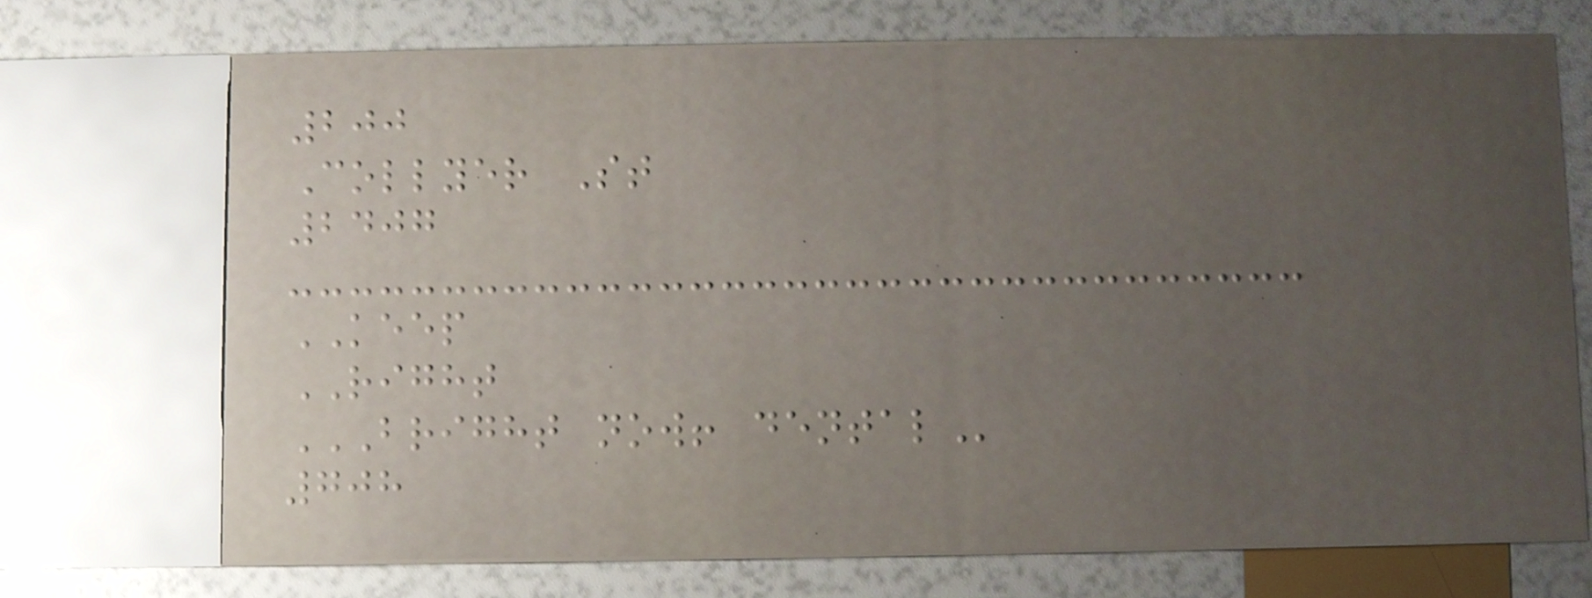200
Collyer St
2407
KEEP
RIGHT
BRIGHT NOW! DENTAL
708
